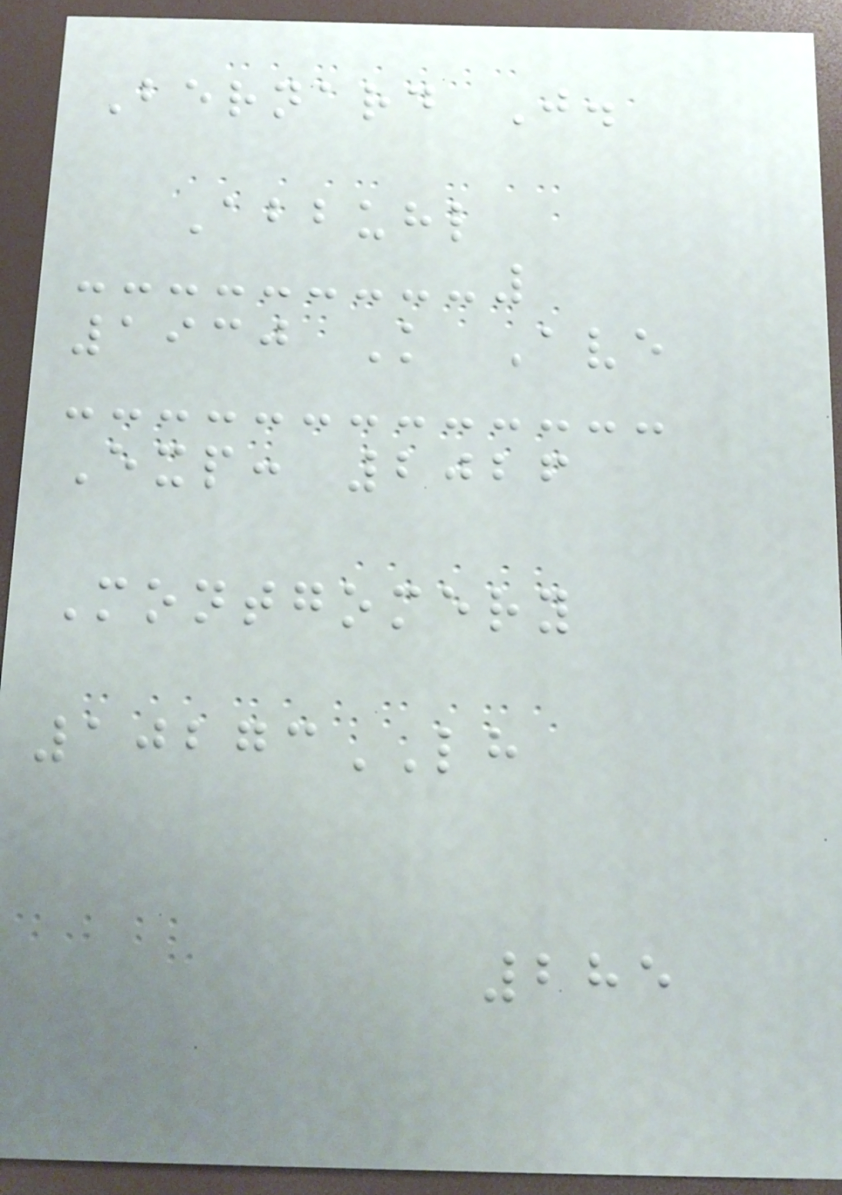Bernard J.
Abbuhl
1930 K Ave
Exp: 2026
Montgomery
10273LH
285
